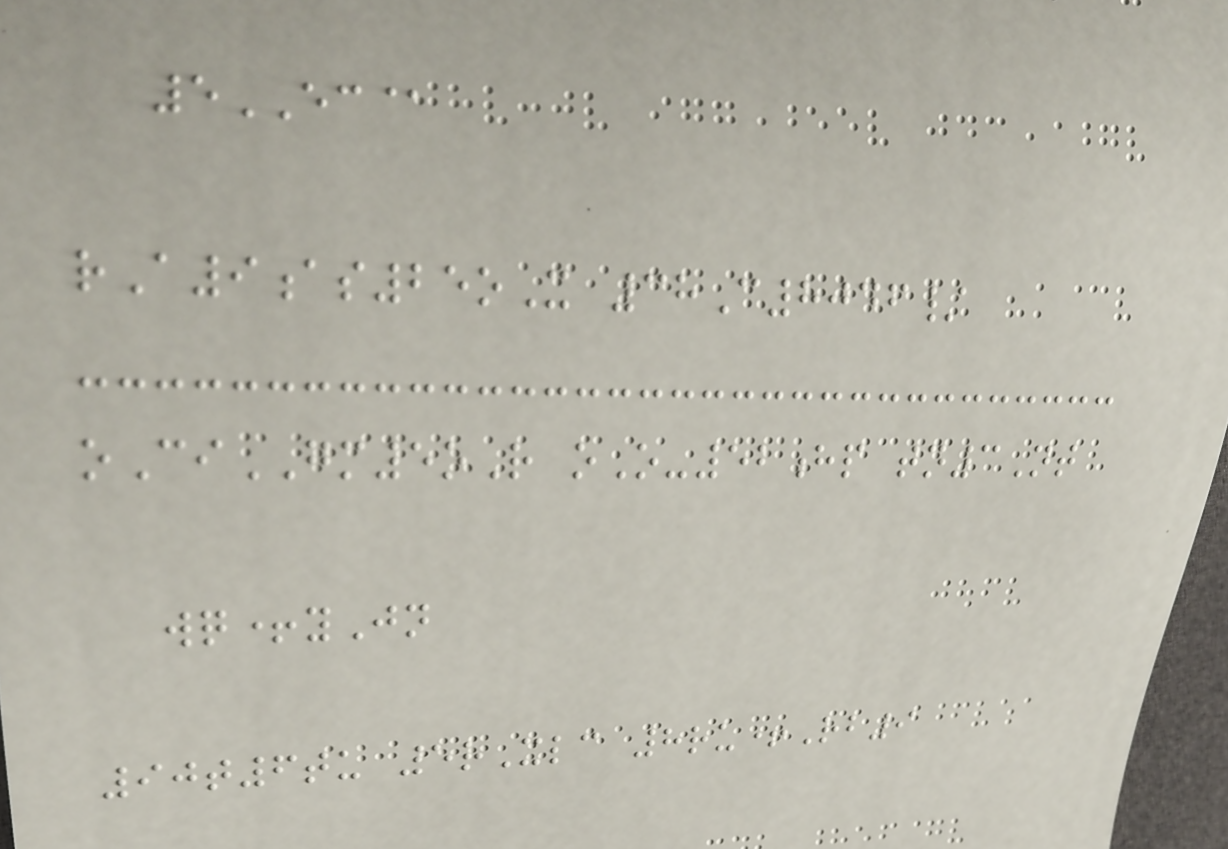5EC@
rA9as25oX 38C8046/
oCiGM5oR oO-52hp tn3Nt
wq+yJn
90t6tu 5rXlc 8ru+Rb9
